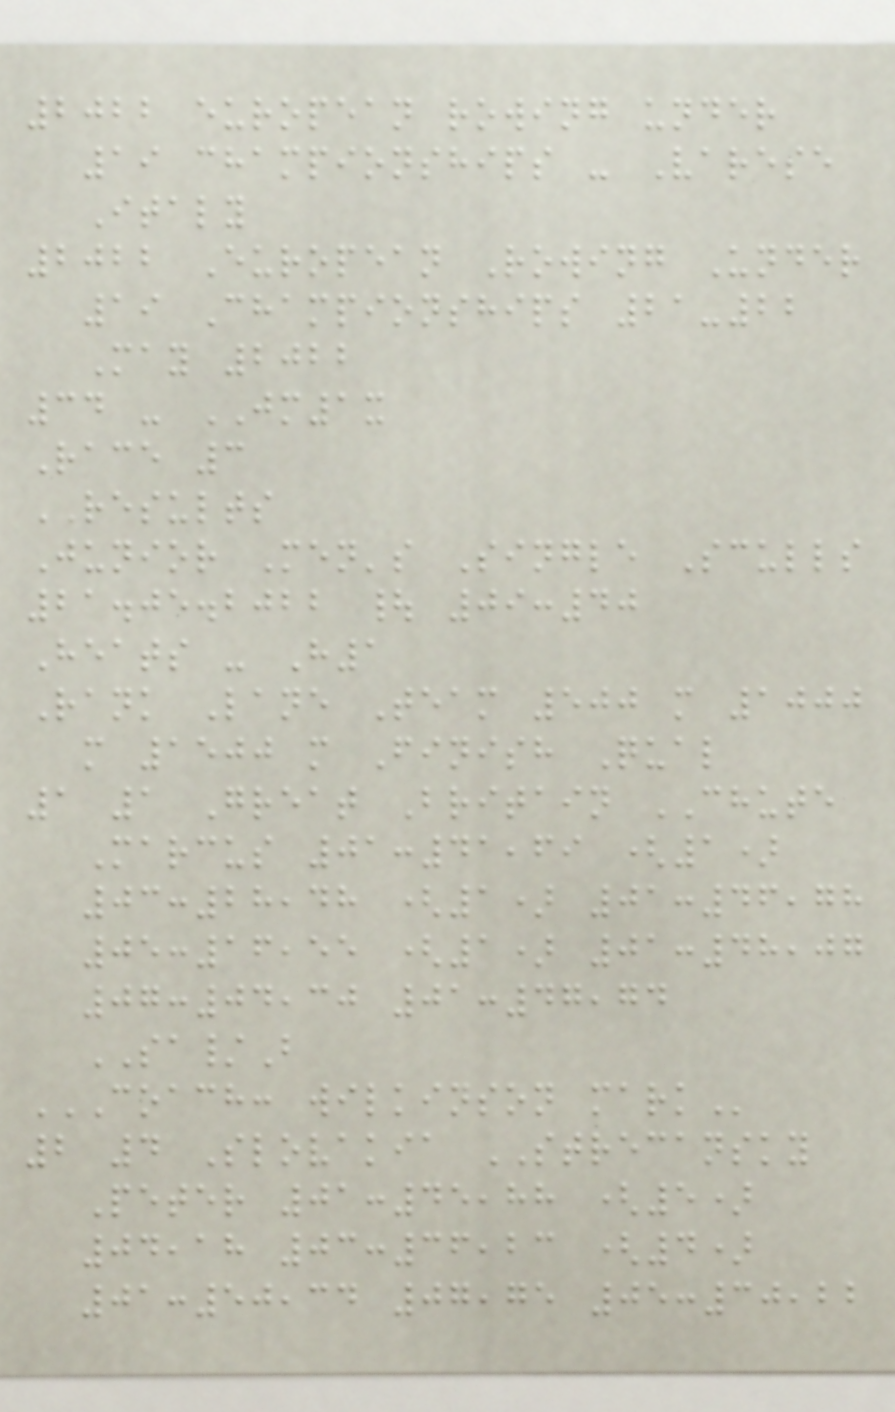2022 european rowing under
19 championships - Varese
Italy
2022 European Rowing Under
19 Championships 21-22
May 2022
34 - JM1x
Race 3
RESULTS
Junior Men's Single Sculls
21.05.2022 | 09:40
Heats - H1
Rank Lane Team 500 m 1000
m 1500 m Finish Qual
1 1 Great Britain CHUTE
Marcus 01:41,69 (1)
03:28,48 (1) 01:46,78
05:16,55 (1) 01:48,07
07:04,30 01:47,74
SA/B
COACH: WILKINSON MARK
2 4 Slovakia STRECANSKY
Peter 01:45,88 (5)
04,18 03:36,23 (4)
01:50,34 07,75 05:30,22
